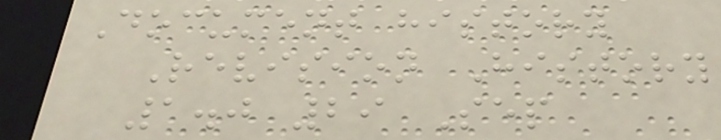Document history
Revision History
1.0 29 Sep
